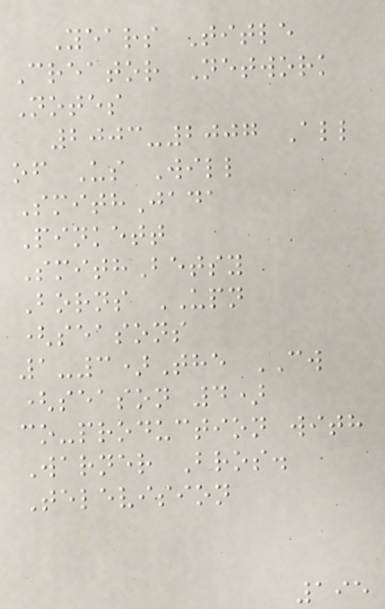Years Title
Creator Network
Notes
2003-2007 All
of Us Will
SmithJada
Pinkett
SmithBetsy
Borns UPN
(seasons
1-3)The CW
(season 4)
co-production with
Warner Bros.
Television
195
